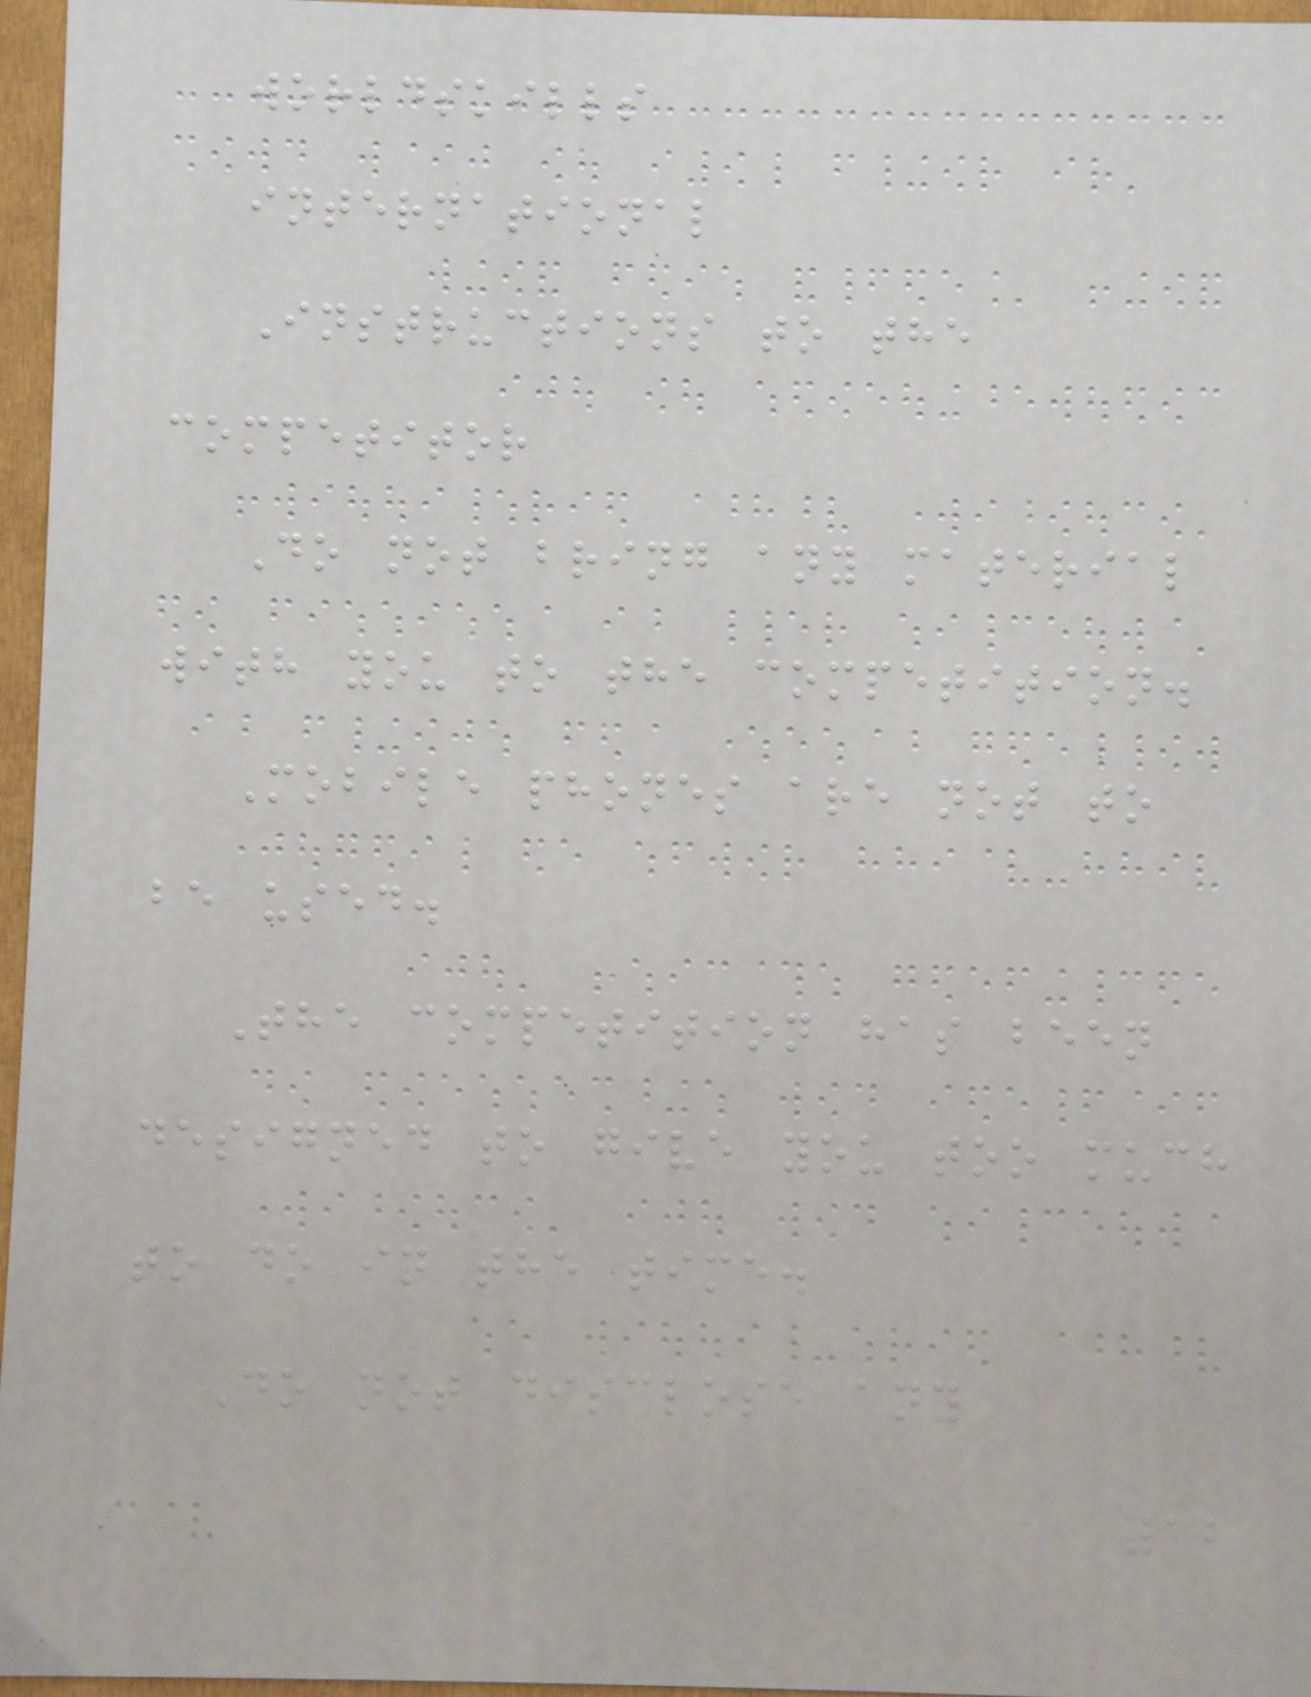worldskills
international
Instructions to the
competitor
Do not bring any material
with you to the competition.
Mobile phones are not to
be used.
The competition has been
designed to give you too much
to do in the time.
Do not disclose any
12
